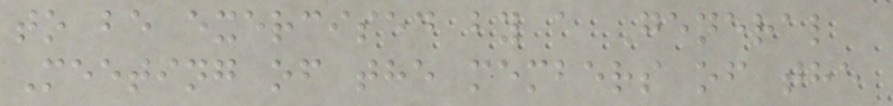to be exercised by a General
Meeting of the members of the
